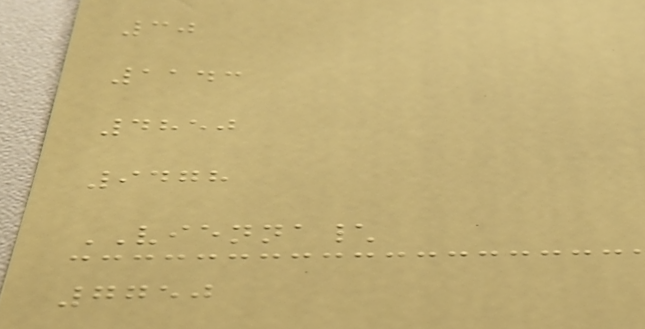30
1143
4850
9478
VIENNA\
7750
